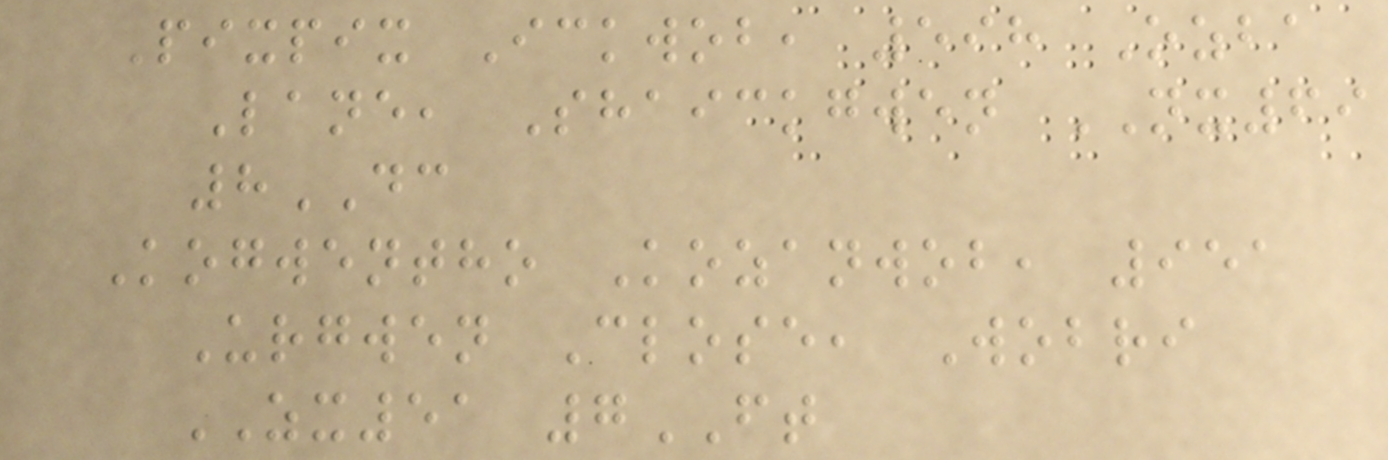Pixpix Ickwob, 598 Ozba
Lane, Shaickgwen NX69
8DC
Kogwentho Kozanwob, 951
Urgwen Close, Wobri
ZX51 7FT
